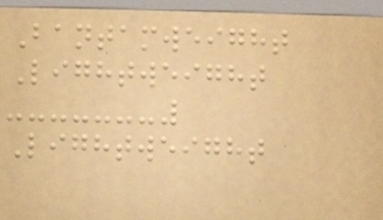Bantamweight
Lightweight
Lightweight
